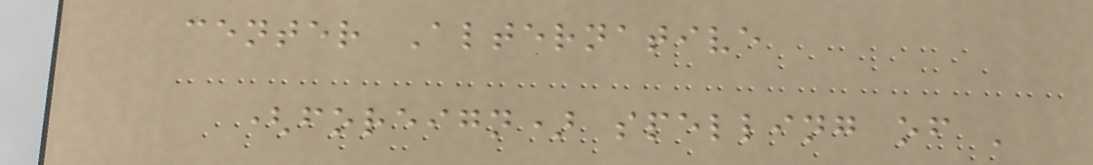center Alternative
(foreign) spelling of '
